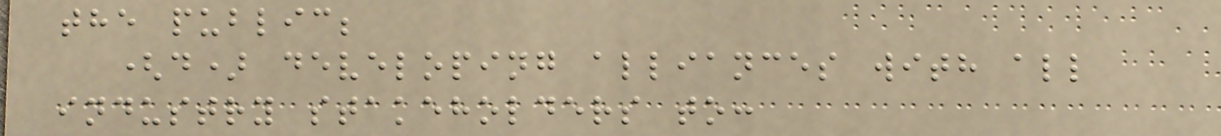the public;
(d) developing alliances with all
industry stakeholders to:
